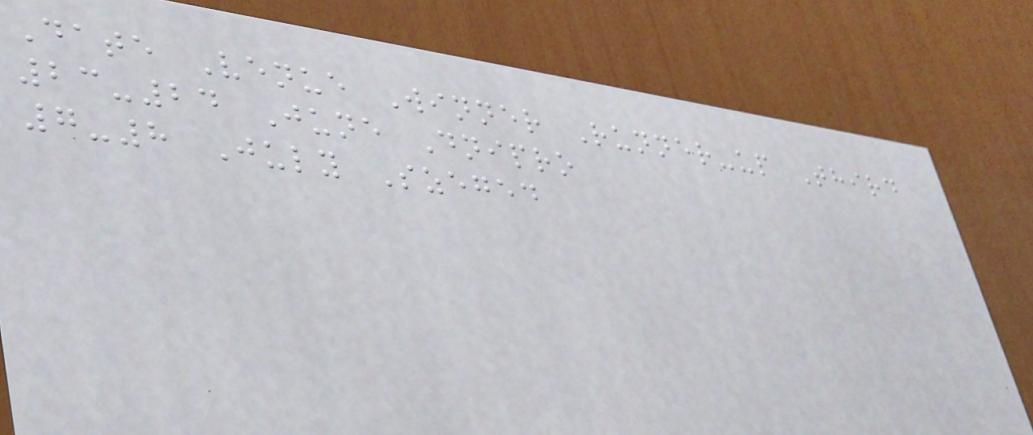Date Venue Winner Runner-up Third
23-24 June Dnipro
7-8 July Szeged
